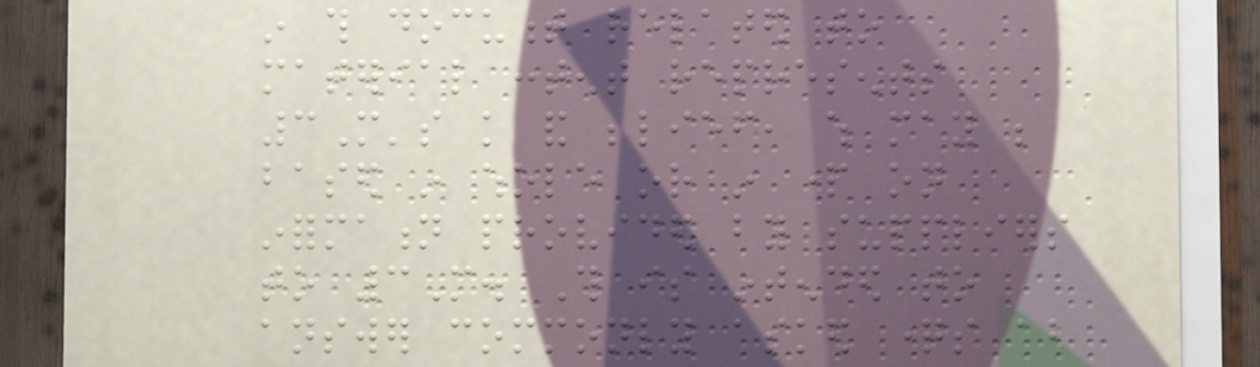in this document related to
material content represents
3M's knowledge and belief, which may be
based in whole or in part on
information provided by suppliers
to 3M. This is intended to
answer commonly asked questions about
